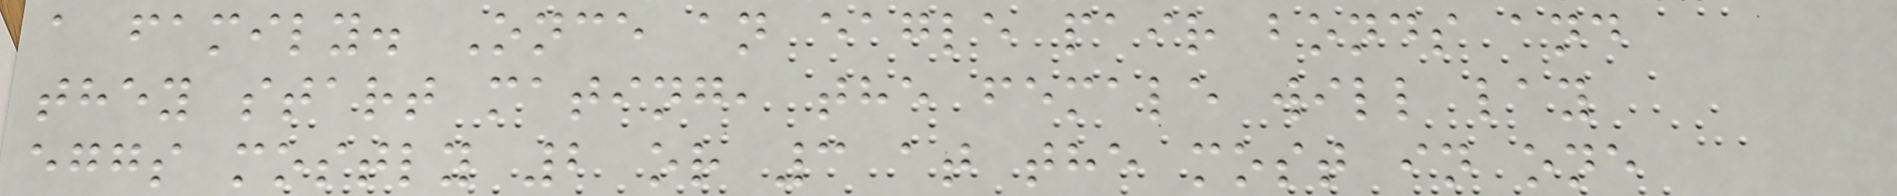a family. Once an eagle pair bonds and
they start mating, the female will lay
eggs mostly 2 or 3 at the most in one
